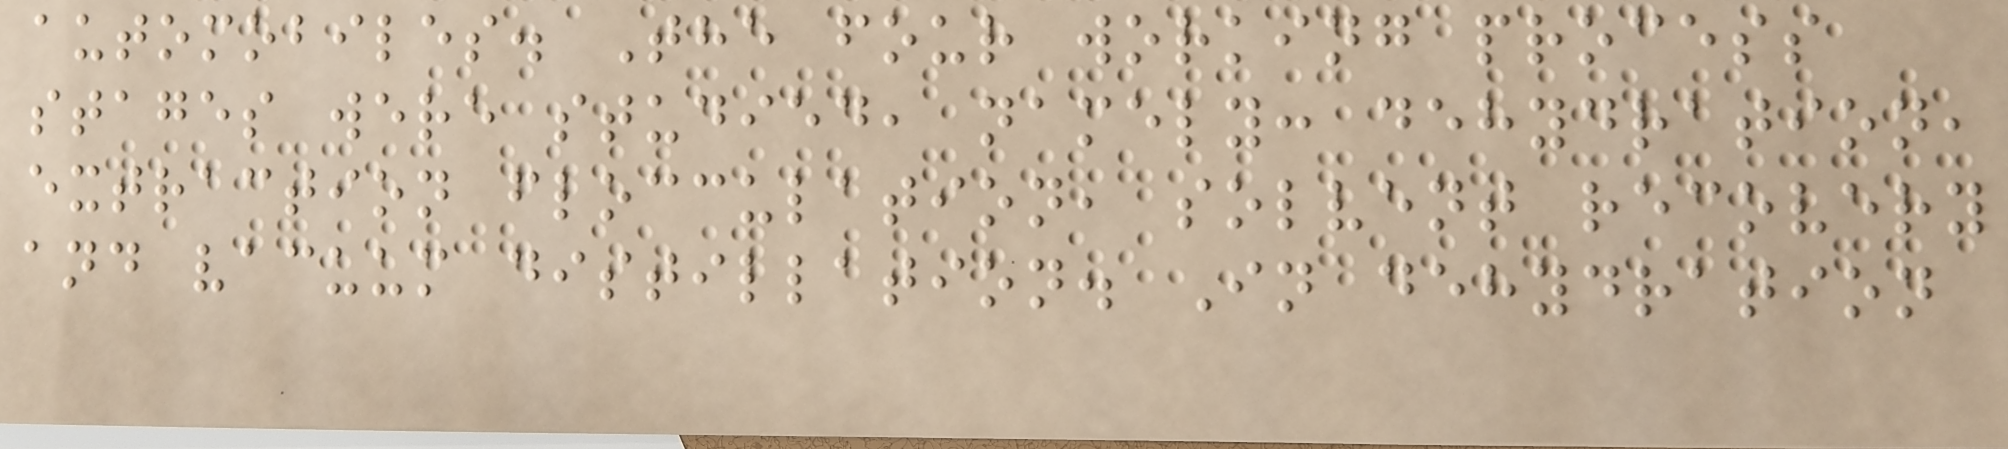automobiles. The four working process
stages were studied, namely: dehydration,
extraction flocculation, solvent recovery
and vacuum distillation. In dehydration
